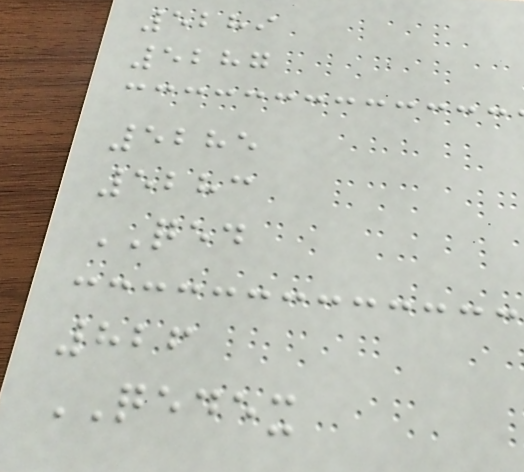5289
5287
5285
5283
QED
826
QEDEX
